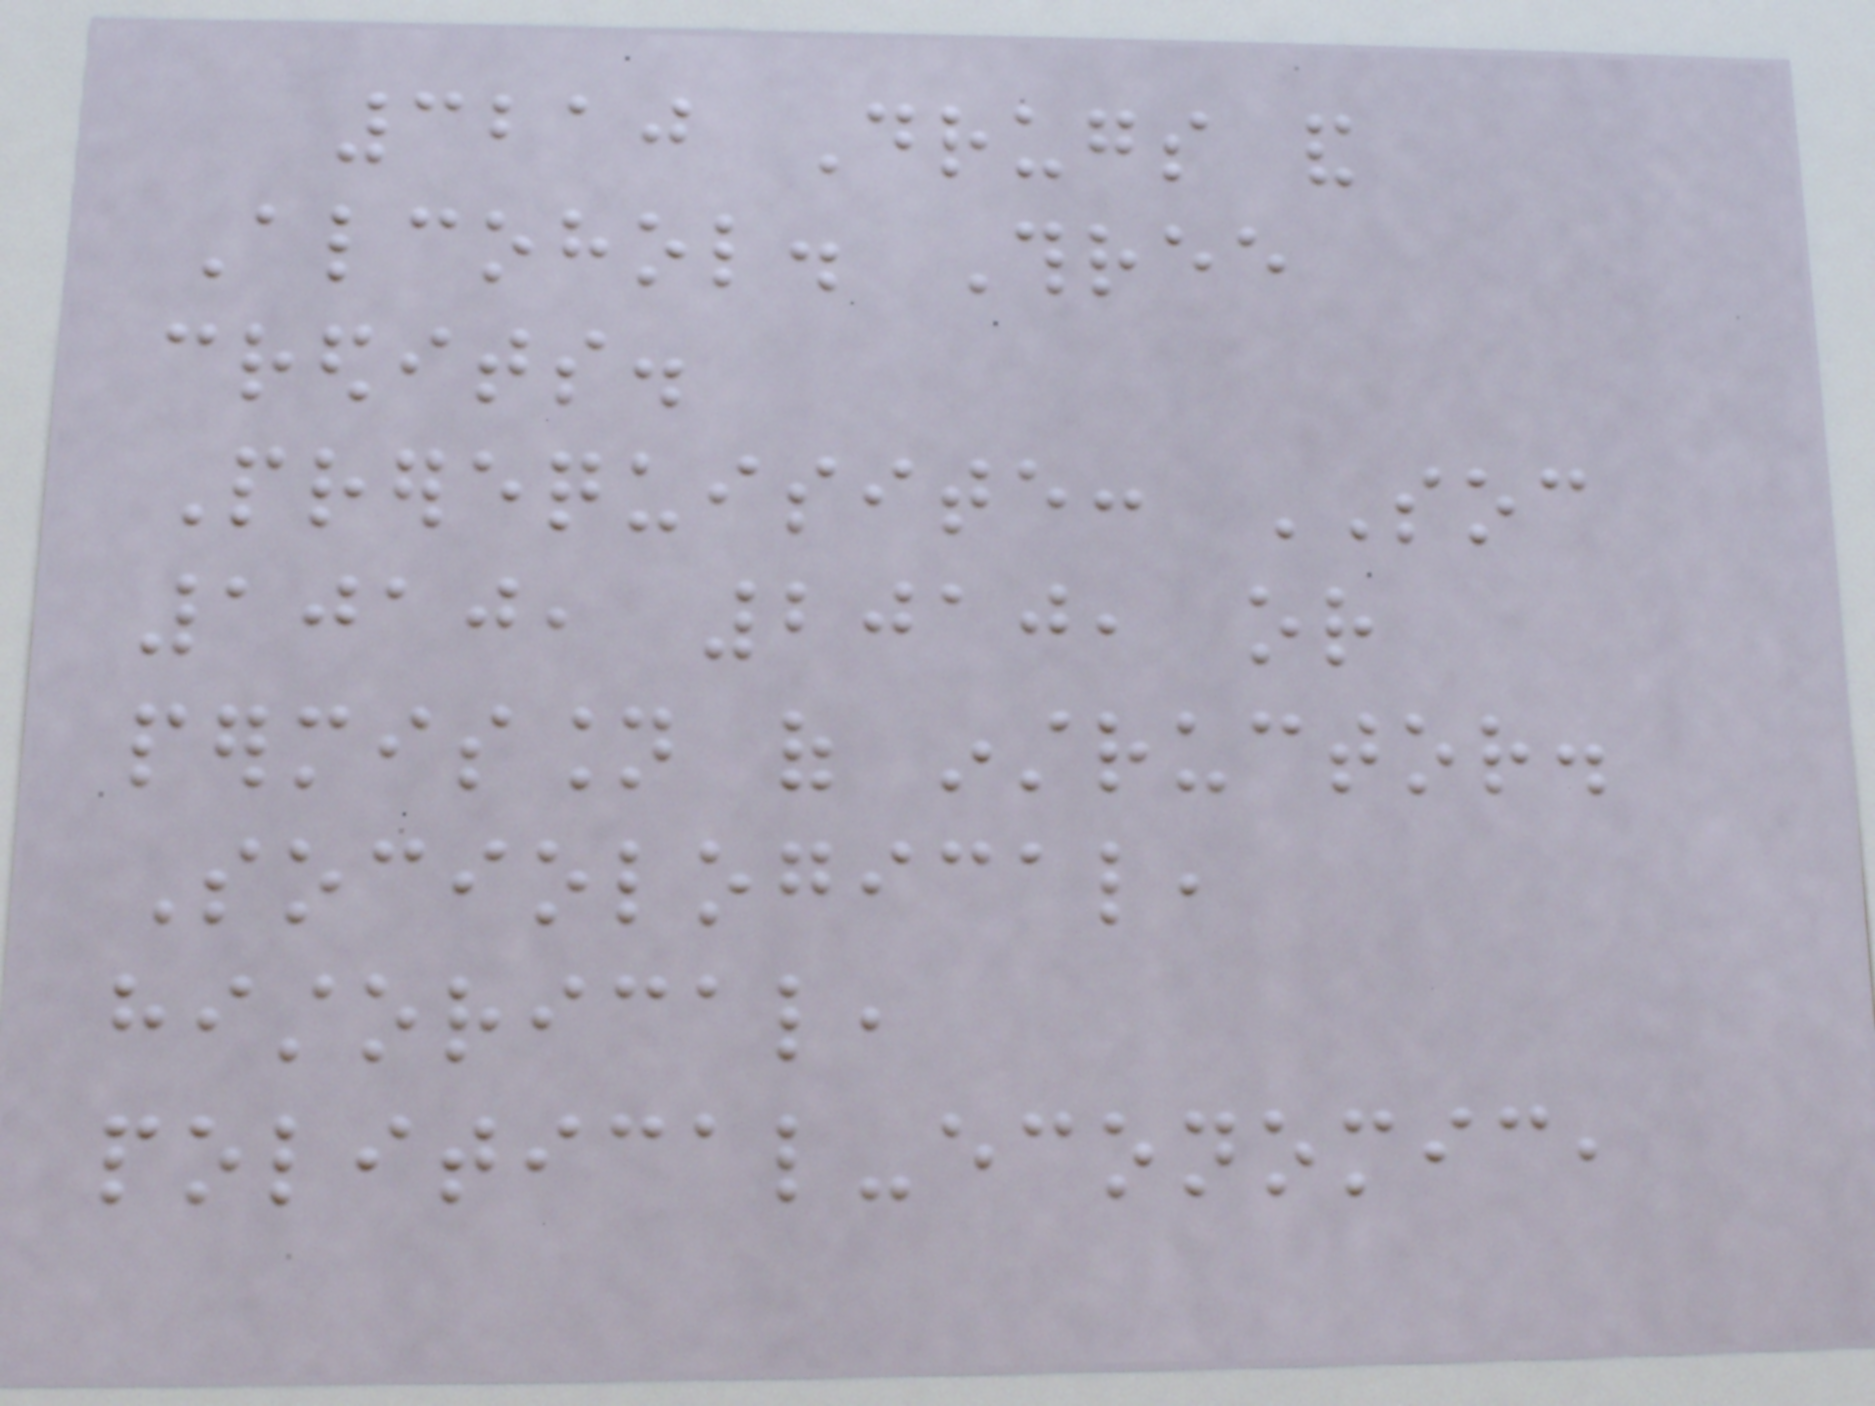3210 Drugs and
Alcohol. Three
credits.
Prerequisite: SOC
1010, 2010, or
permission of instructor.
Sociological,
historical,
political-economic,
